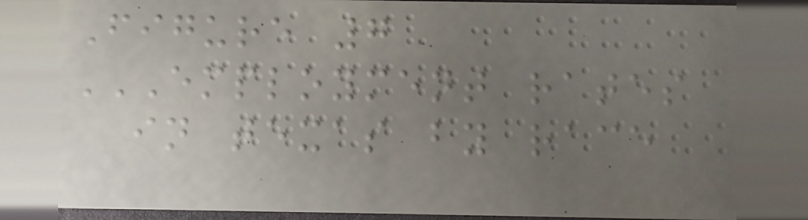Figure 7
EMPLOYMENT RATES
IN TEXAS BY RACE
